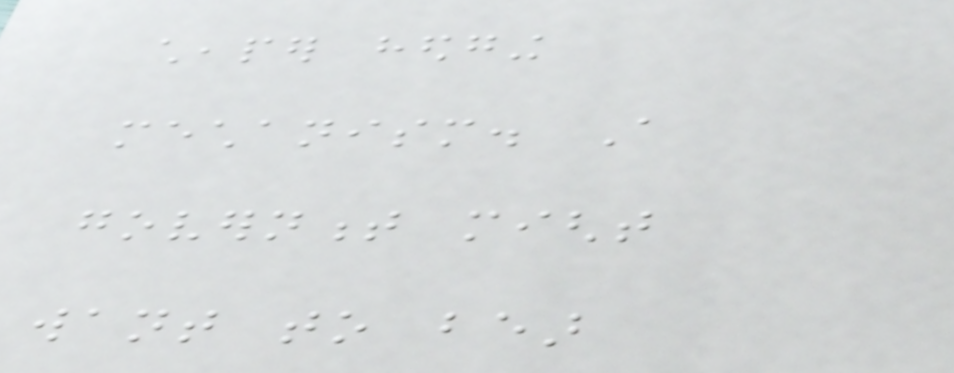cheaper hedging
mechanism. A
government might
want to bear
